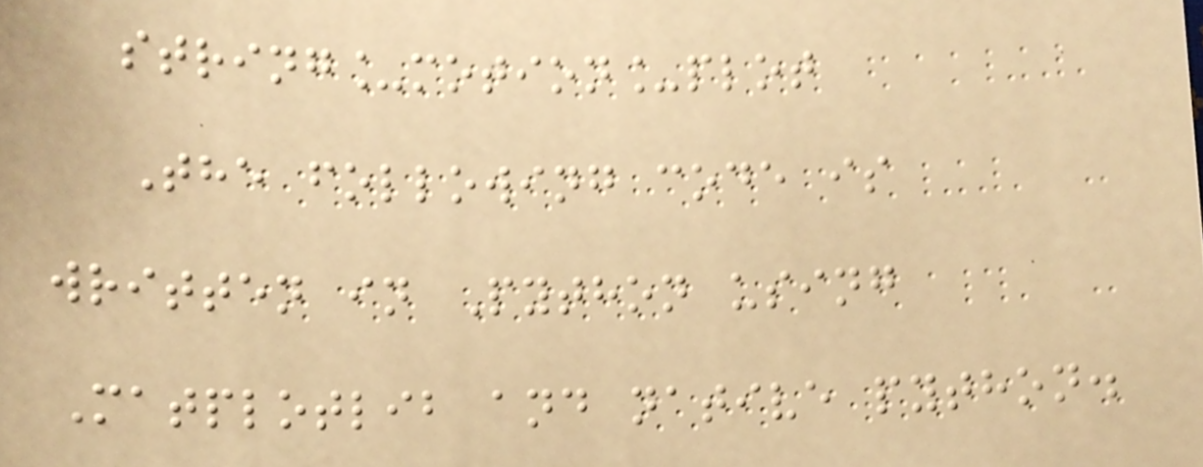string_motion_plot
The following code is
written in Python using
Matplotlib and native python.
